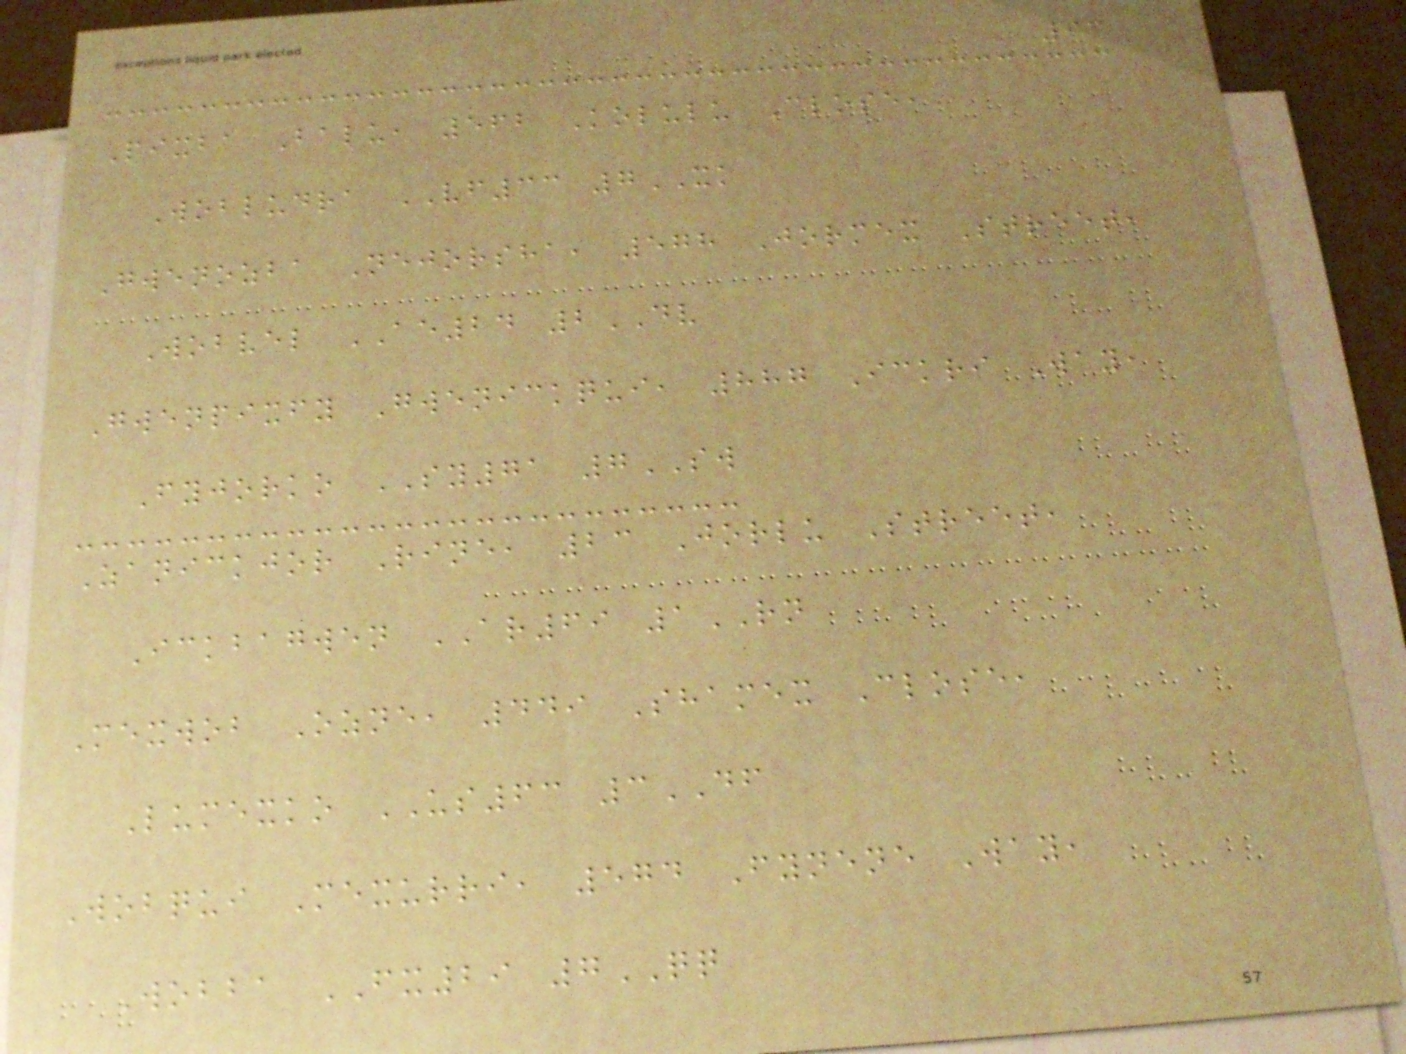93
Pixba Balu, 562 Kolulu Close,
Wobludra VF33 7XK
Gwenozba Nejorsha, 578 Jormex Street,
Wobvel AE24 2DV
Gwenpixfy Gwenickqui, 887 Ickri Way,
Fyjorko SY71 7SW
Zanickjor Rine, 23 Jorlu Street,
Ickbagwen AR69 1RN
Mexwob Ozne, 449 Shamex Close,
Lumexko US63 3DF
Wobqui Mexurri, 574 Fynene Way,
Wobba FX29 7QQ
